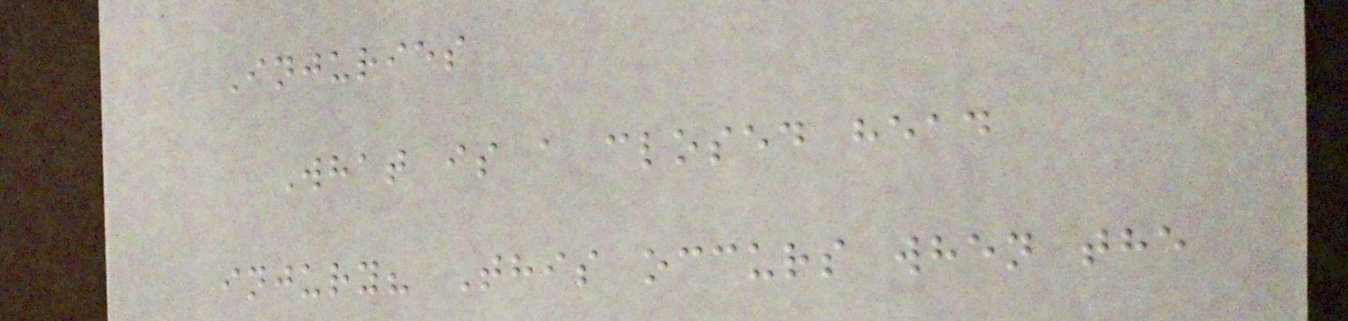Injuries
What is a closed head
injury? This occurs when the
